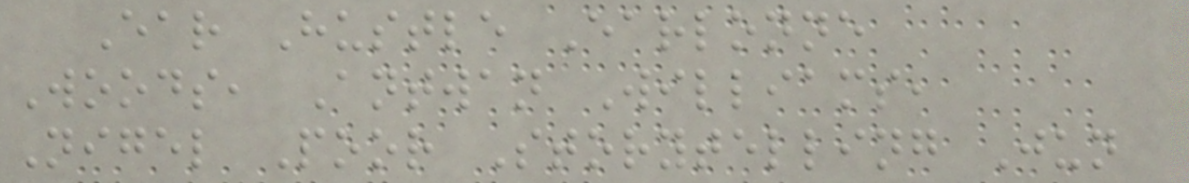Ear Hustle Earlonne
Woods, Antwan Williams,
Nigel Poor Storytelling Jun
